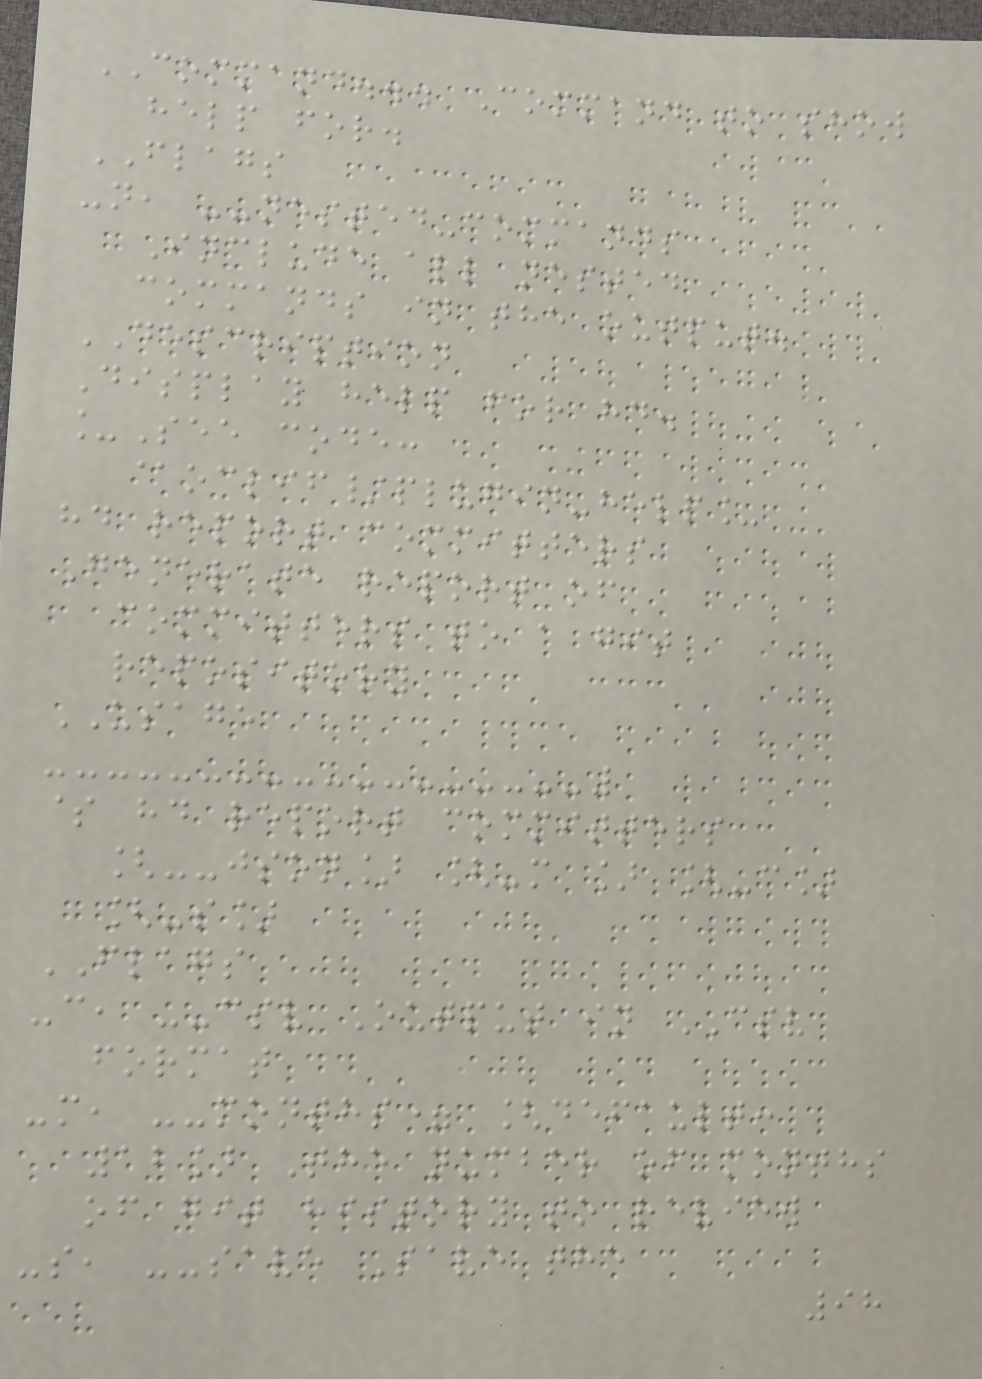COMMAND... Command to show
help for.
FLAGS
-n, --nested-commands
Include all nested
commands in the output.
DESCRIPTION
Display help for hd.
_See code:
@oclif/plugin-help_
hd report committers
Generate report of
committers to a git
repository
USAGE
$ hd report committers
[--json] [-m ] [-c]
[-s]
FLAGS
-c, --csv Output in CSV
format
-m, --months= [default:
12] The number of months
of git history to review
-s, --save Save the
98
